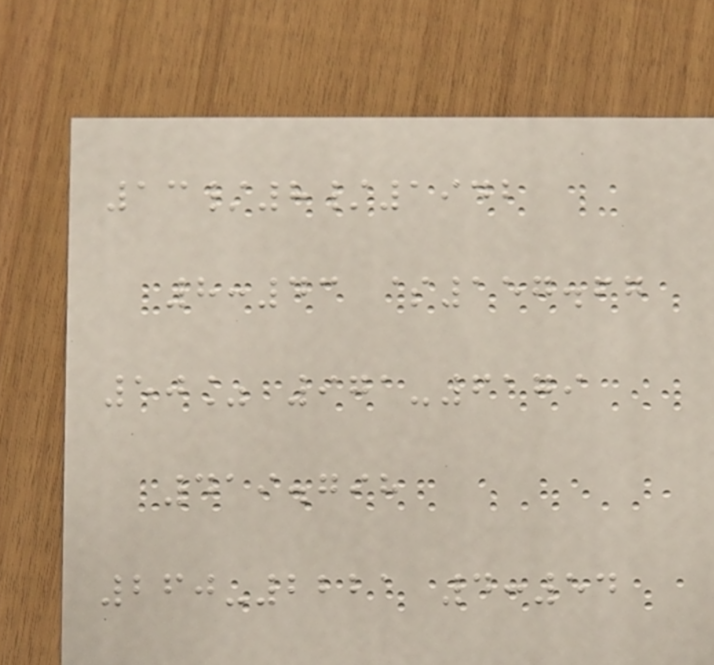13/8/1942
8:43 $157.67
50% 971-6179
419.798
260-2221 4:54
